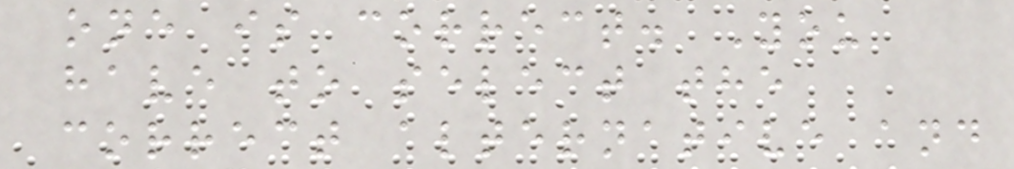one is correct. You
have to select the
correct alternative and
